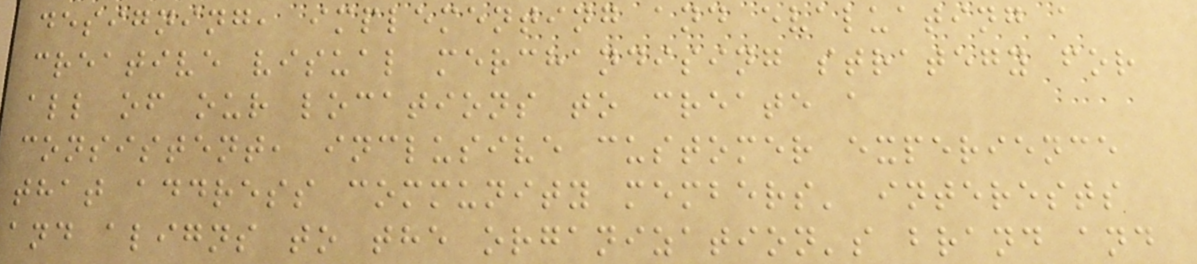designing, implementing and evaluating a
creative visual merchandising strategy for
all of our locations to create a
consistent, inclusive customer experience
that address community members' interests
and aligns to the organization's brand and
